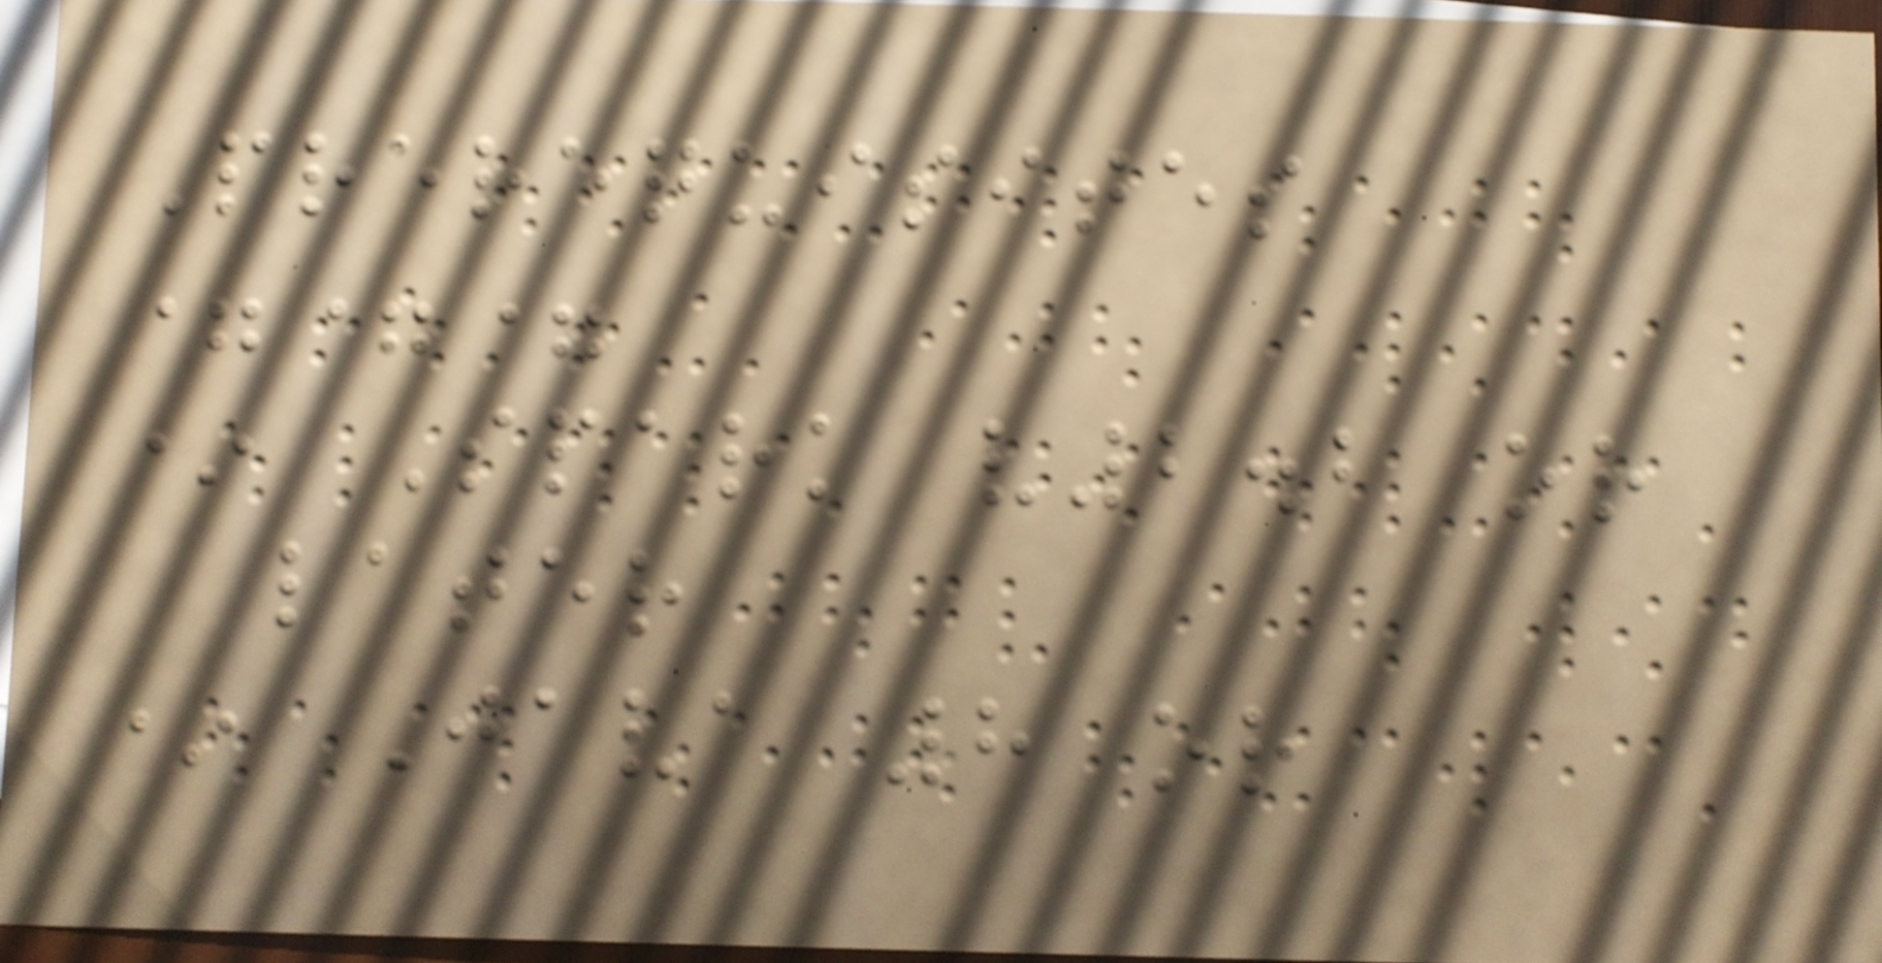Prerequisites
===
* Spark v2.2 or
later
* Java 8 or
